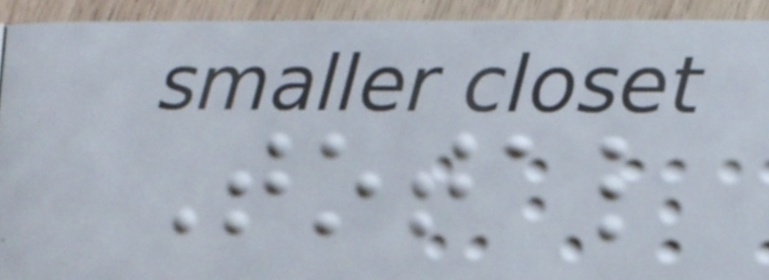Total
